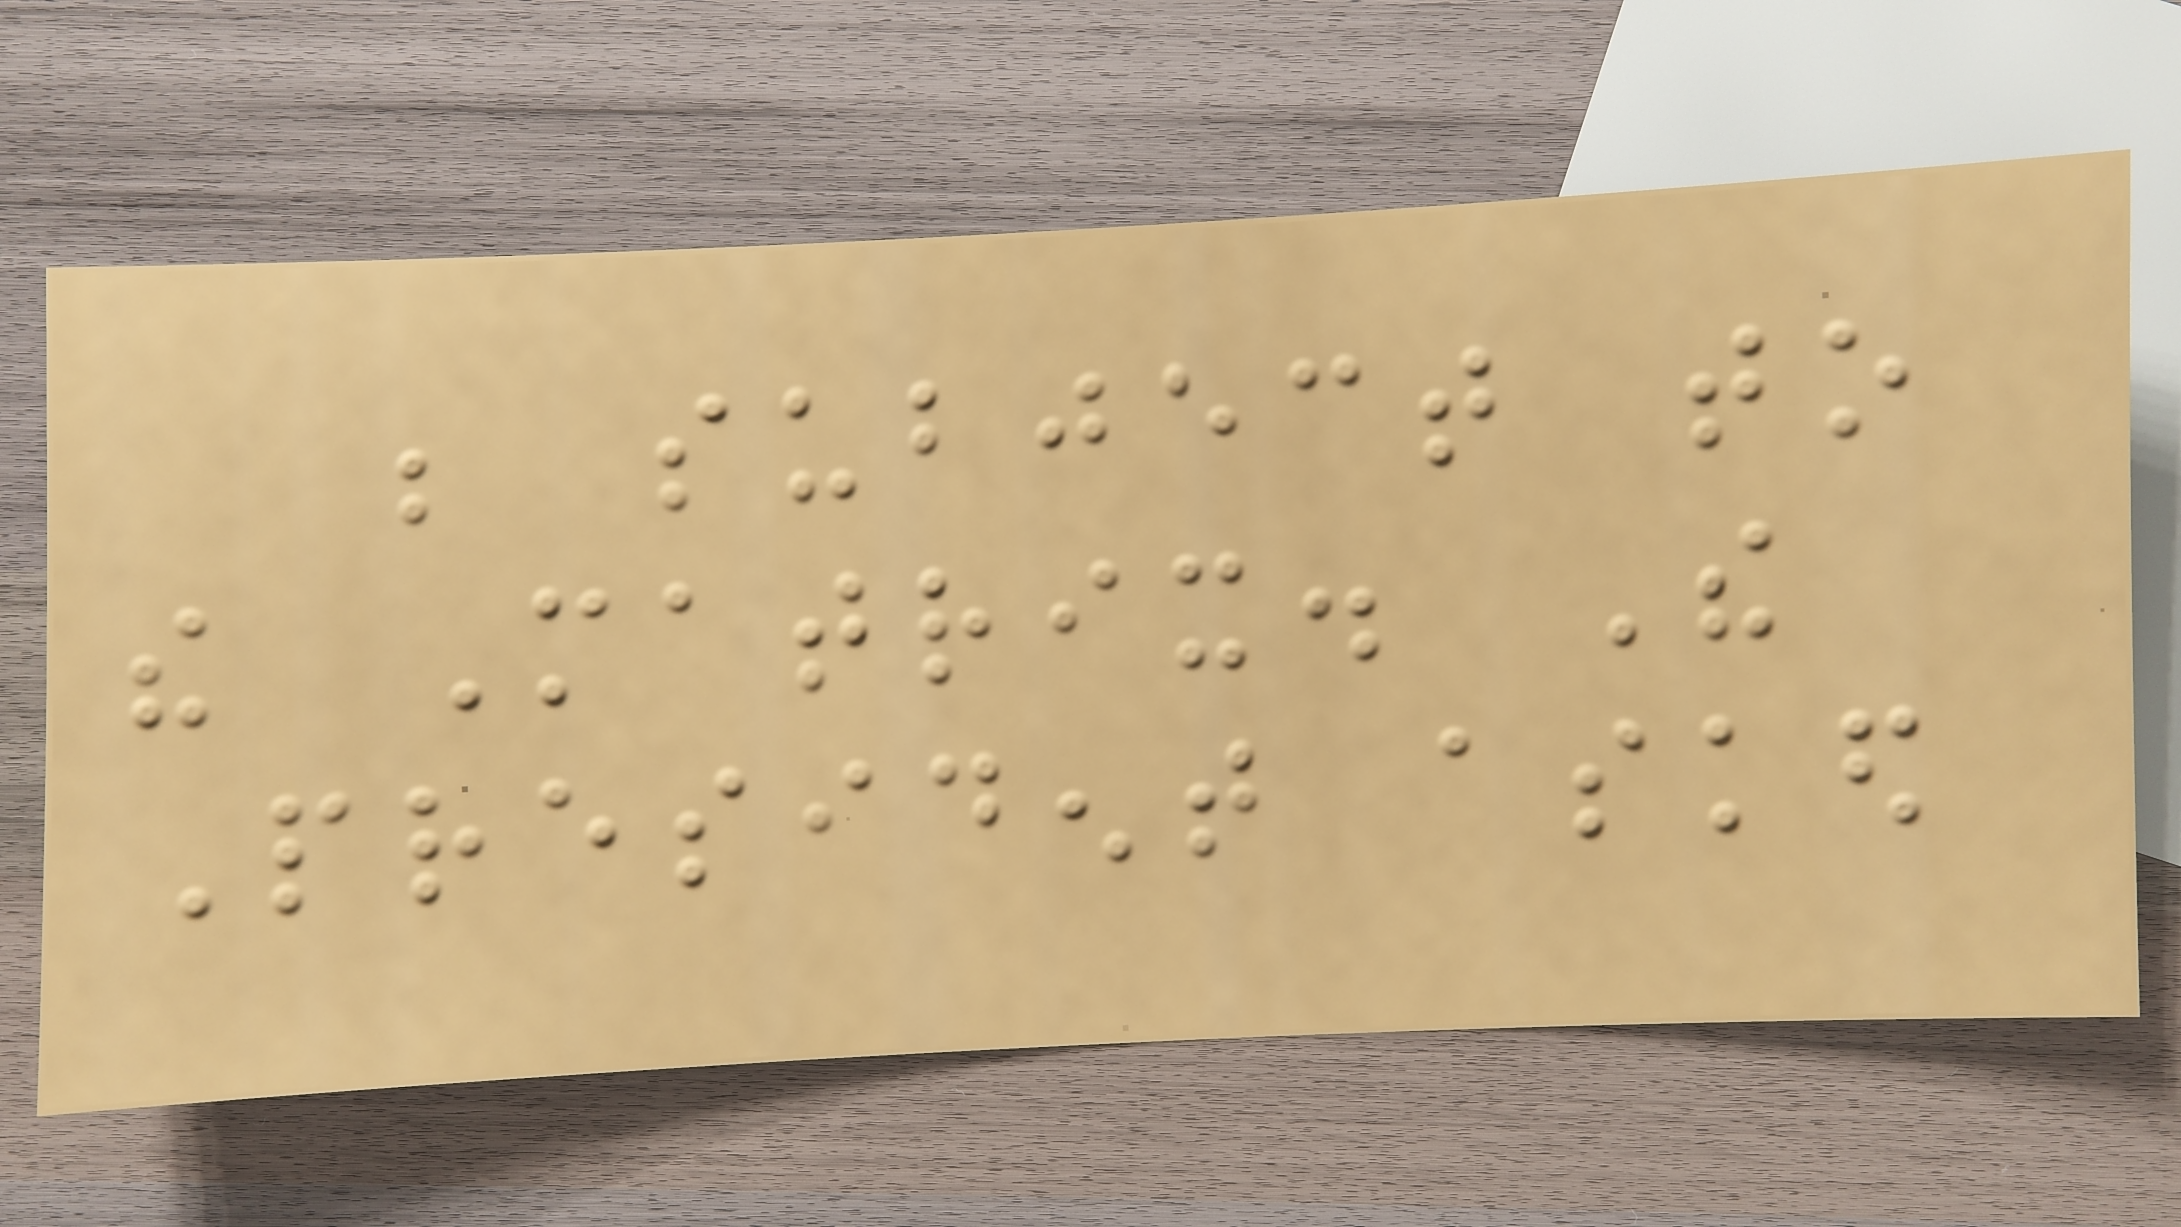be subject to
the Matrix. The
President asked
